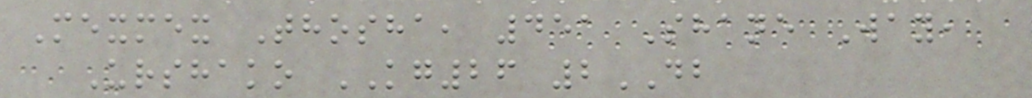Mexmex Thosha, 451 Shane Way,
Urshako KG26 2DB
